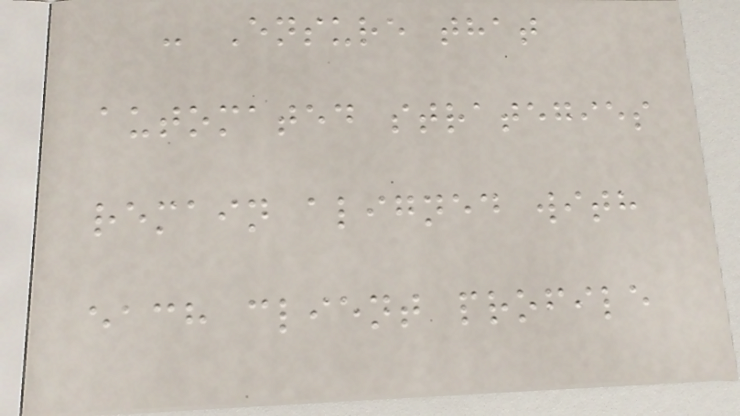- Ensure that
automated strategies
remain aligned with
each client profile
